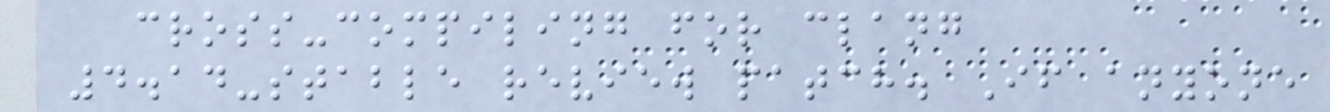cross-compiling for clang
4.14-stable review patch. If anyone
